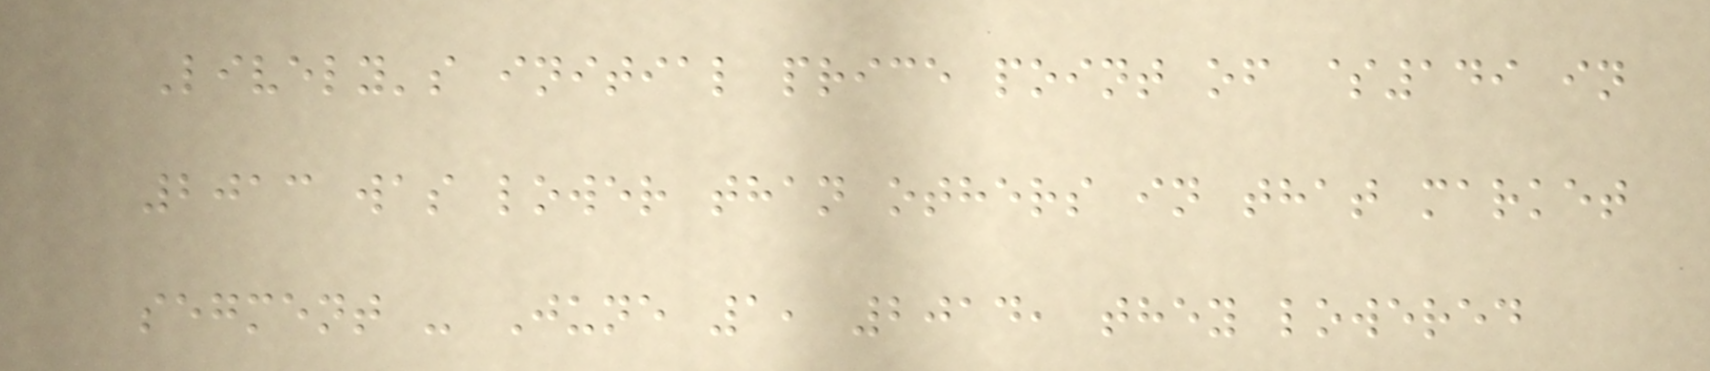Lively's initial price point of $149 in
2013 was lower than others in that market
segment - June 1, 2014, they lowered
